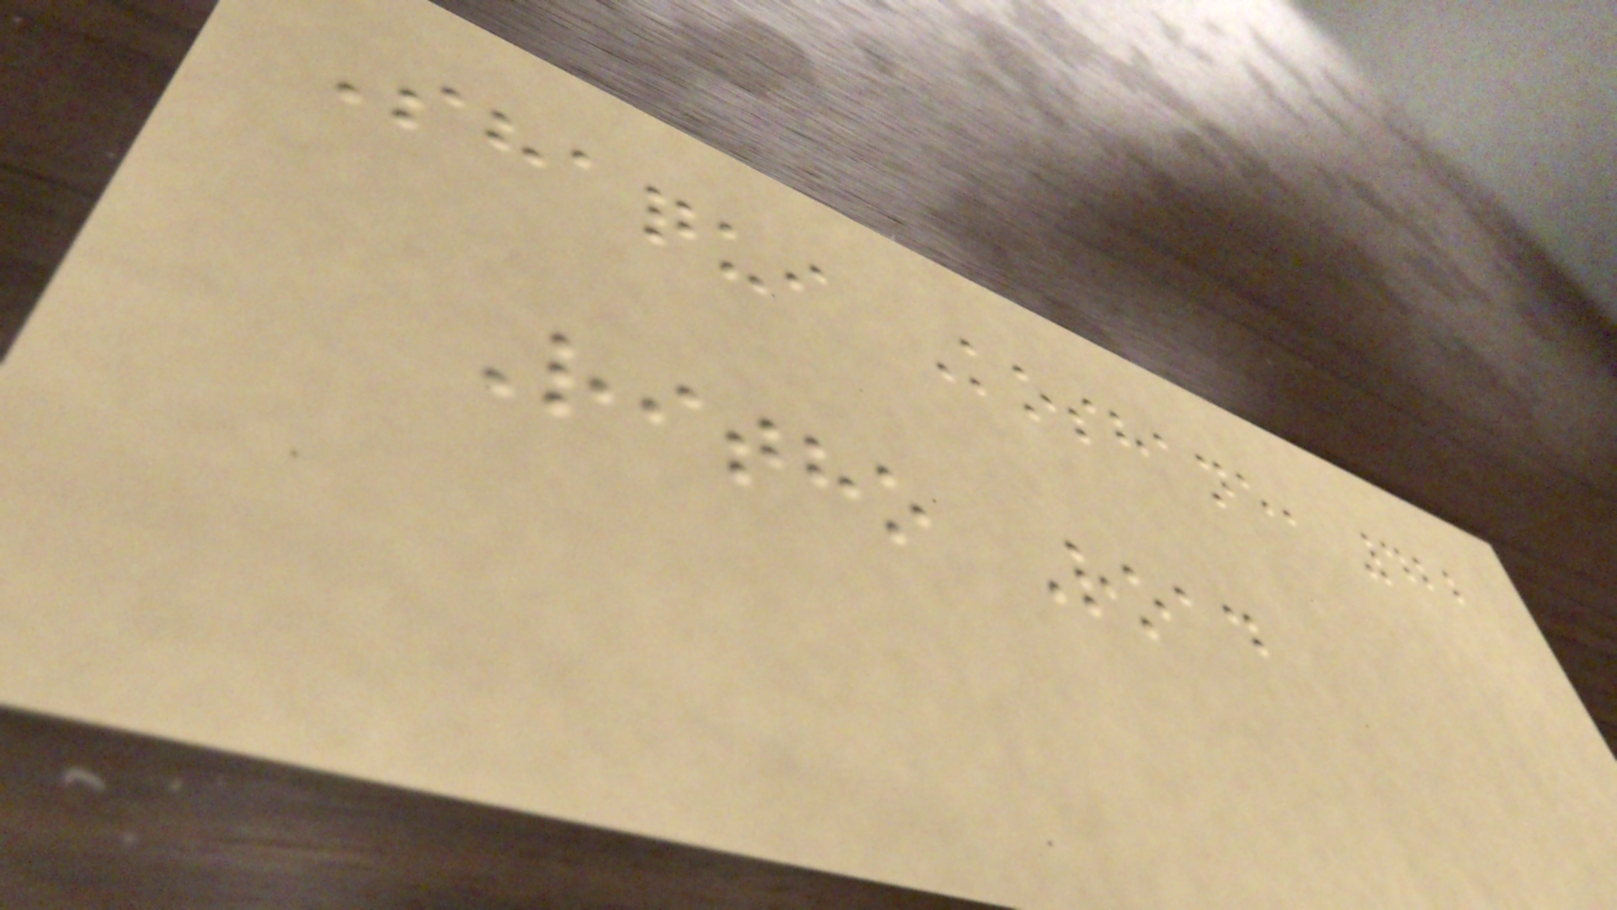Shaqui Koshane, 422
Ritho Road
